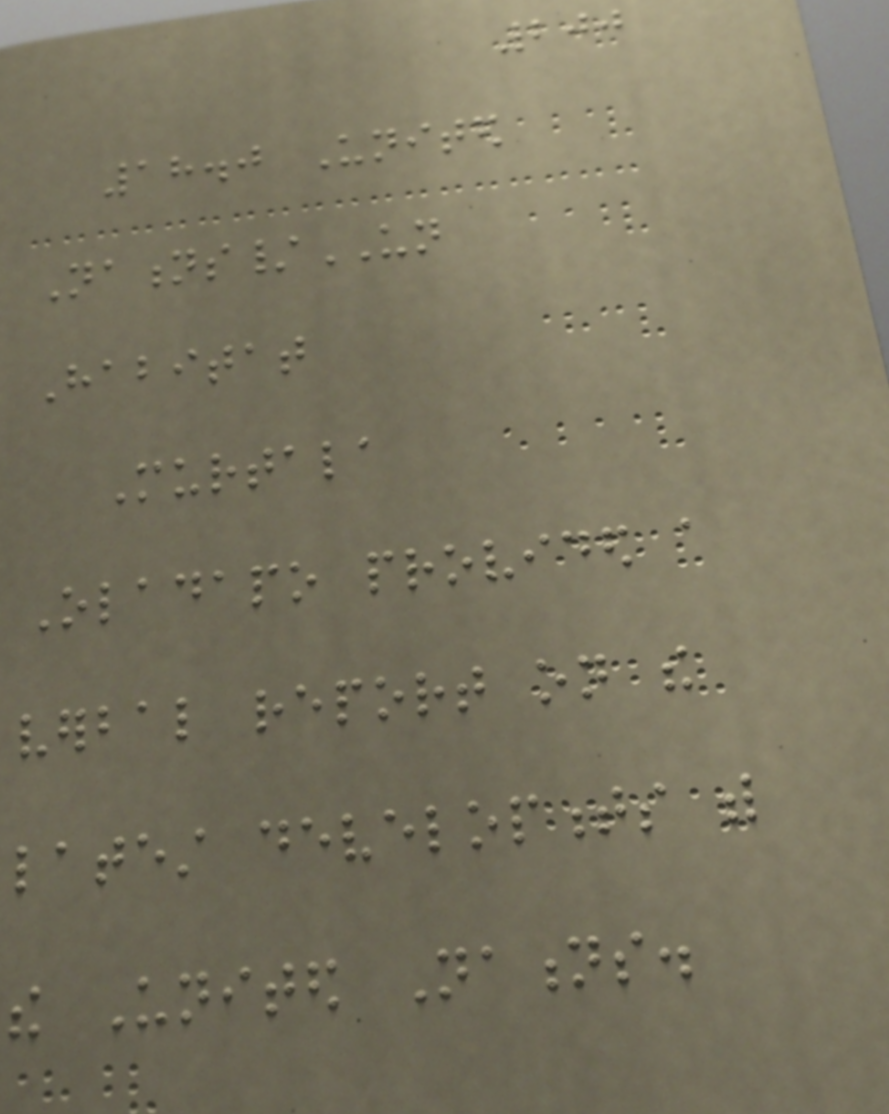200
18.0 United
Nations/UN
Habitat
Murtala
Oladapo provided a
verbal report on the
latest developments with
the United Nations.
